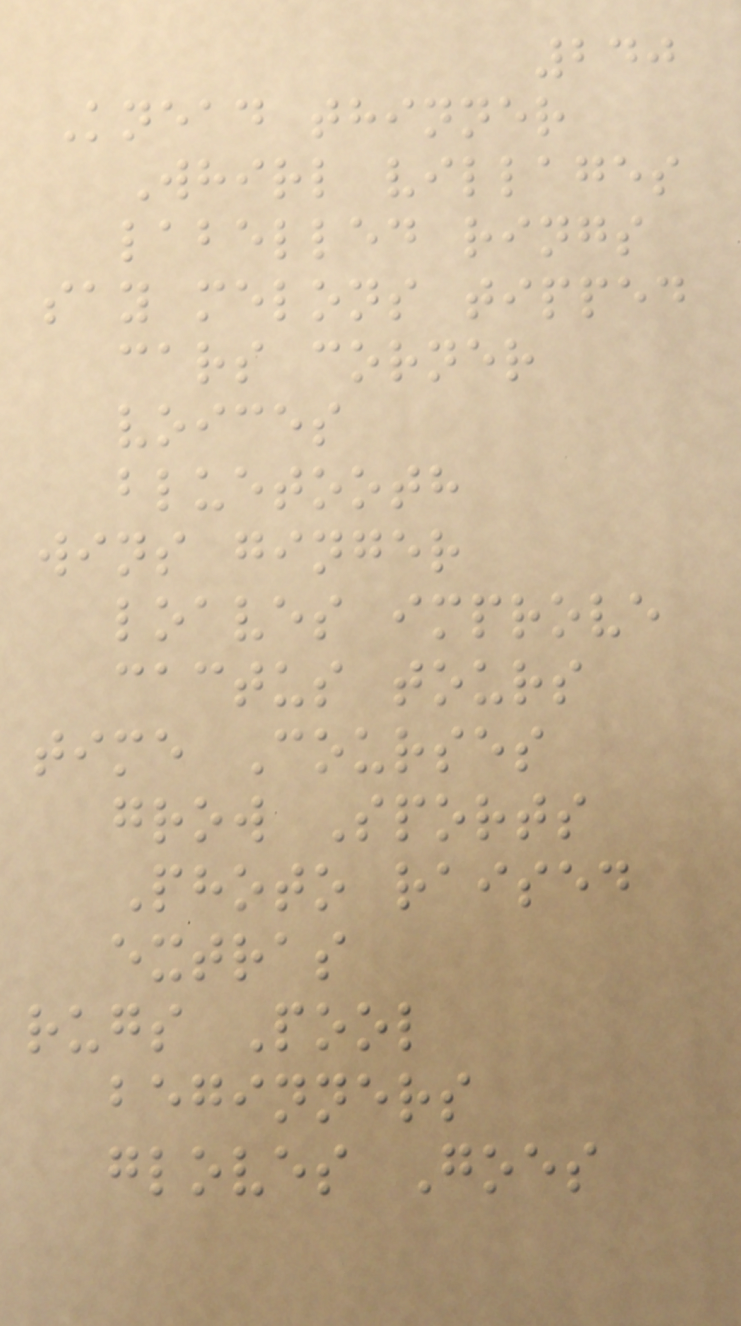240
Knead thinner
Whirl villages
labelled rings
say melons tipped
cars corner
voices
bluetooth
wins ginger
loaves improve
cactus tours
time Courses
grow Sports
Photo raised
extras
rugs Pool
beginners
gloves Goes
